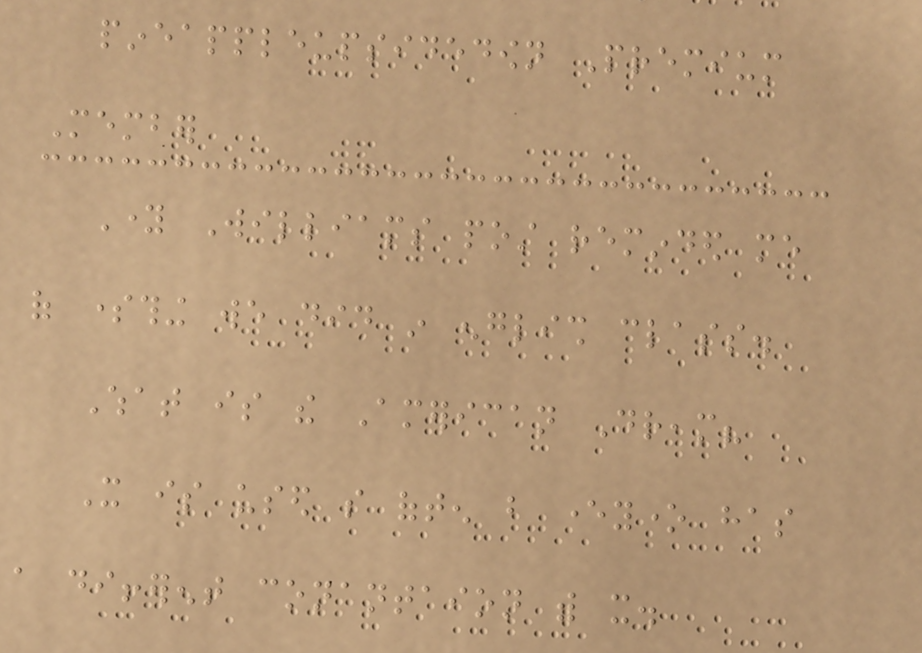pineappleupsidedown Premium
Member
Young Williams post reminded me
of something we did in english class.
What is the American Dream?
It is used so often but everyone has
a different conantaion with it.
